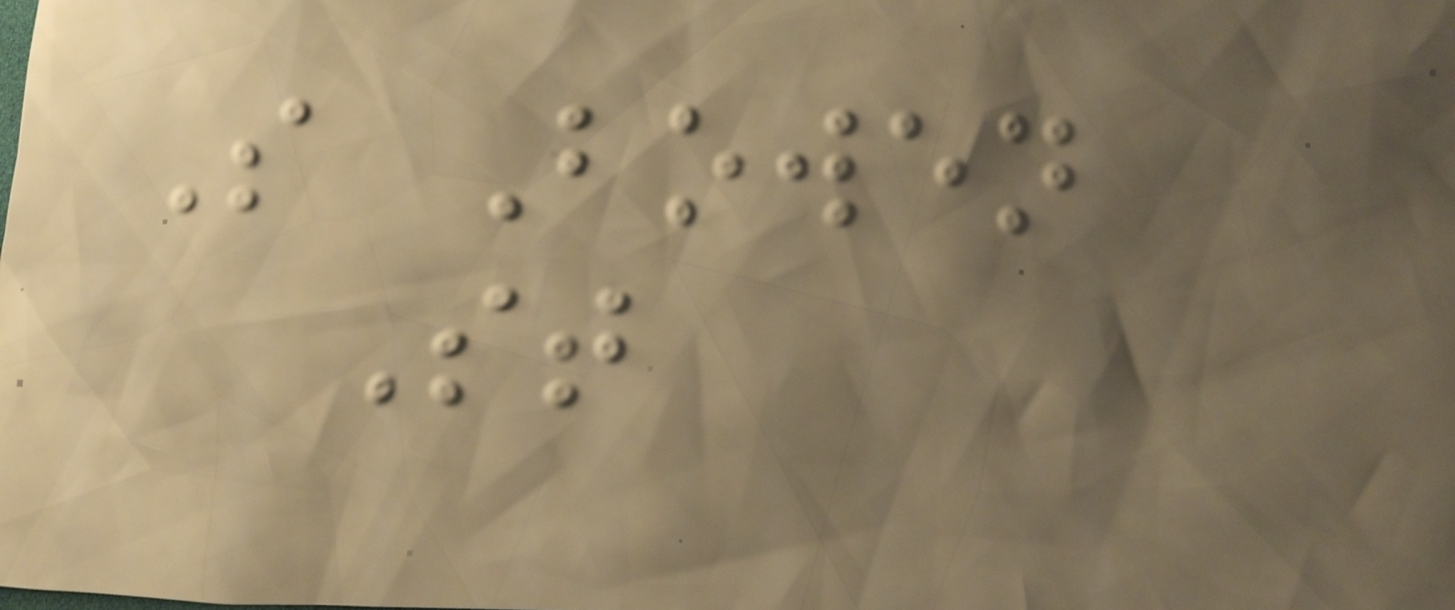S Bowen
St
